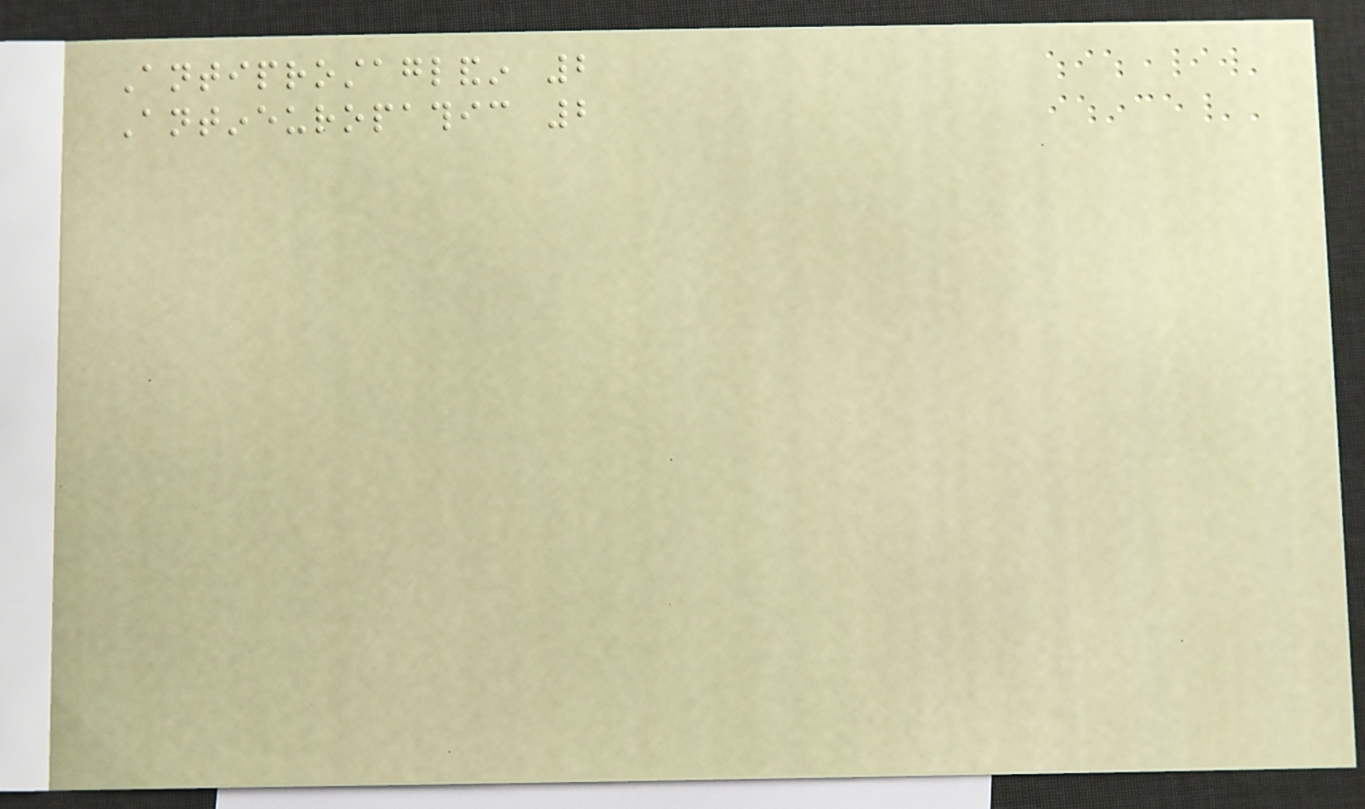Antiprostaglandin 2
Antineuropathic 2
